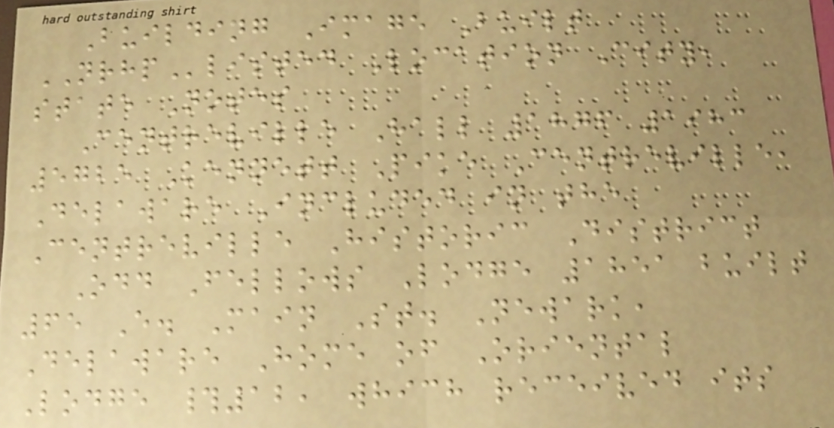Building Image Built
NRHPlisted Location City,
state Notes
Centreville Hall 1876 1983
5725 Kennett Pike Centreville,
Delaware Included in the
Centreville Historic District
Odd Fellows Lodge 1851 built
65 E. Main St. Newark,
Delaware Home of Oriental
Lodge #12, which received its
